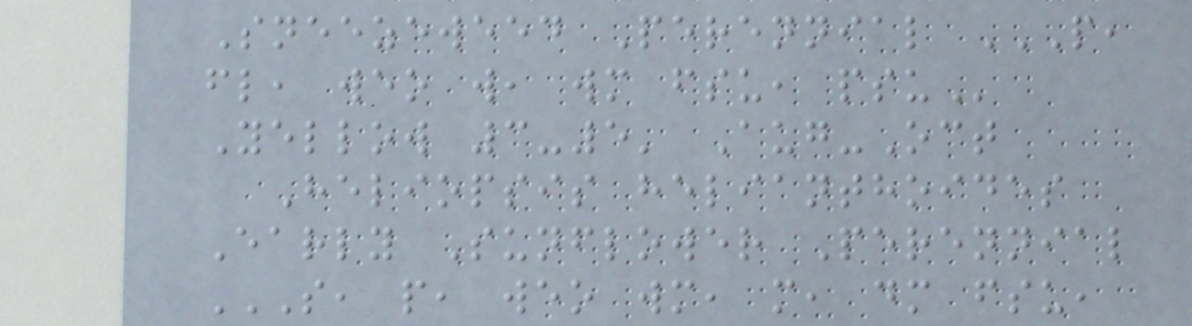Sneezeweed Perennial P,
FL, WEO W, WM FSU, PSU
Yellow 3-5' Aug-Oct
Heliopsis helianthoides
Early Sunflower Perennial
S, P, WEO WM, M, DM FSU,
